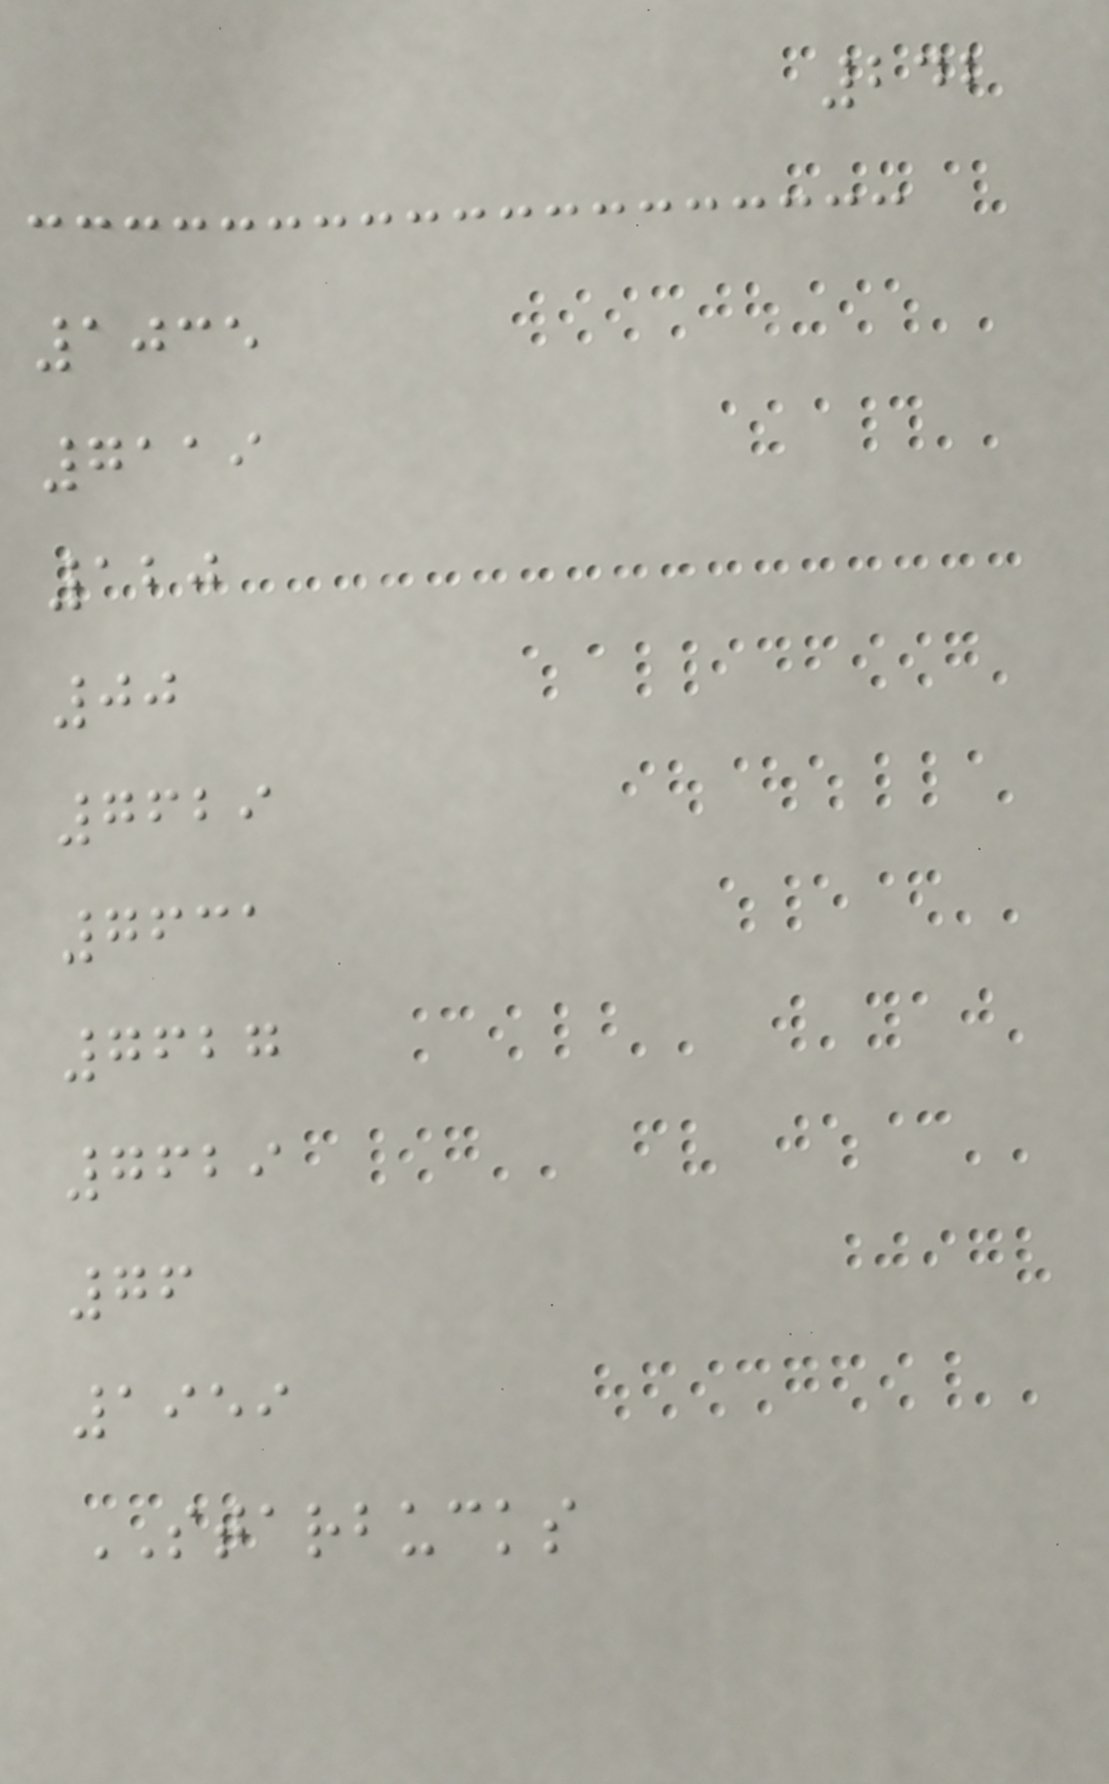242
1035
7119
120
00
7629
7631
7627
7629
76
1959
STARBUCKS
